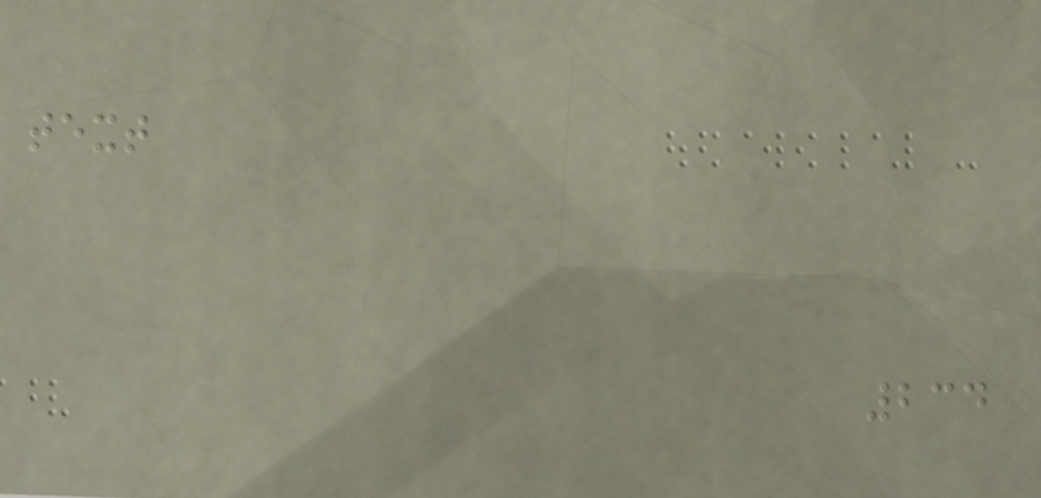text
234
